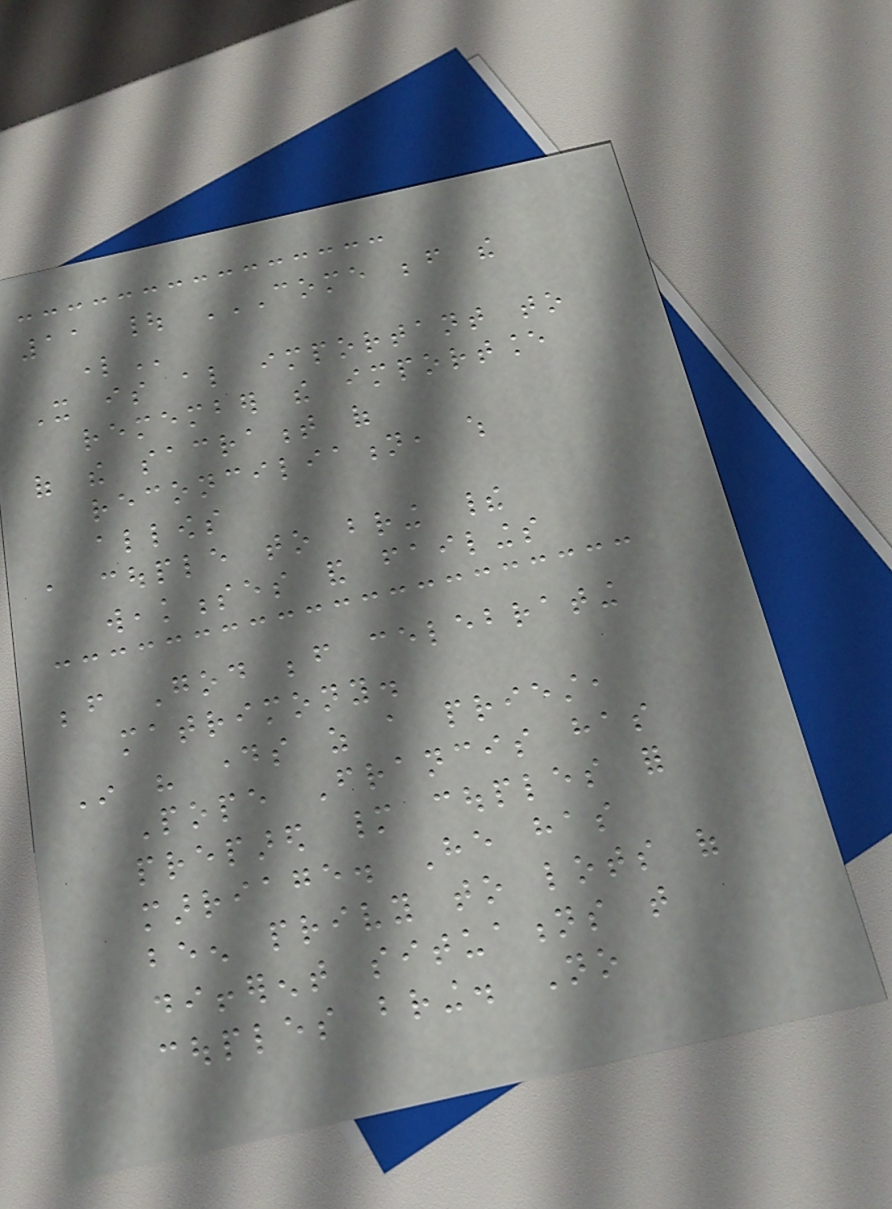11 | COME BEFORE THE
LORD
It is also important to
remember the importance
of the sacrament of
reconciliation, which
allows
a couple to bring their
weaknesses and failings
before God before celebrating
matrimony.
In his days as a priest,
Pope Francis has
prepared many couples for
marriage. He has
been privy to lots of
different situations that
couples bring. No
